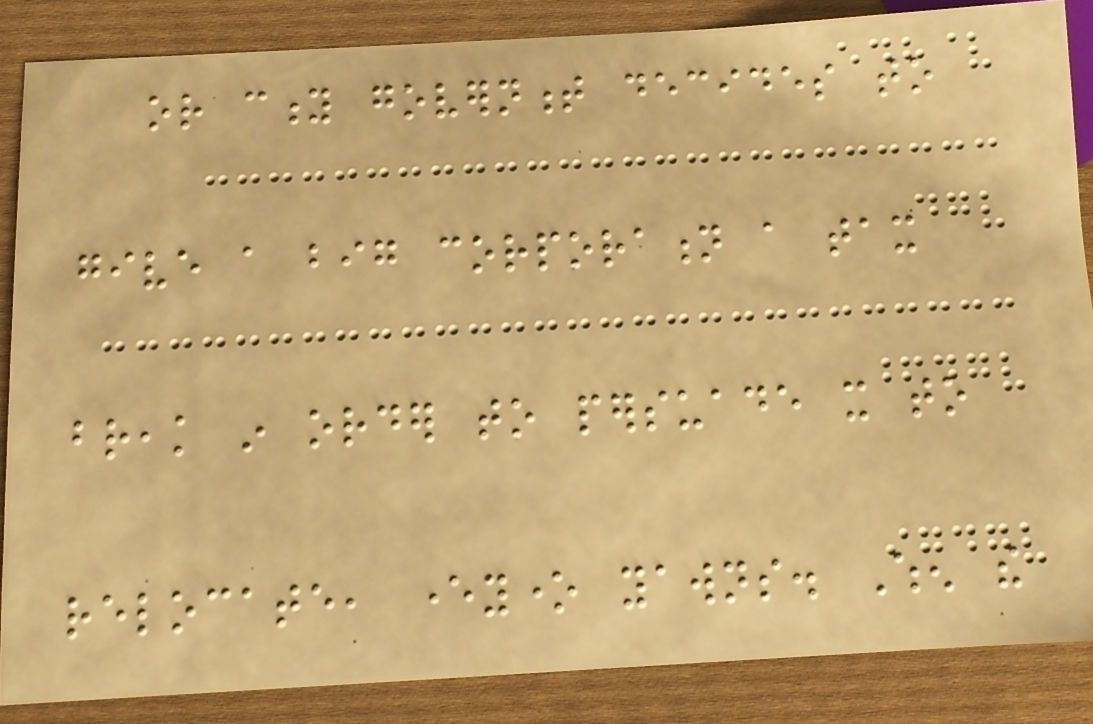or city government decides to
give a big corporation a tax
break in order to persuade it to
relocate, everyone yawns. When the
